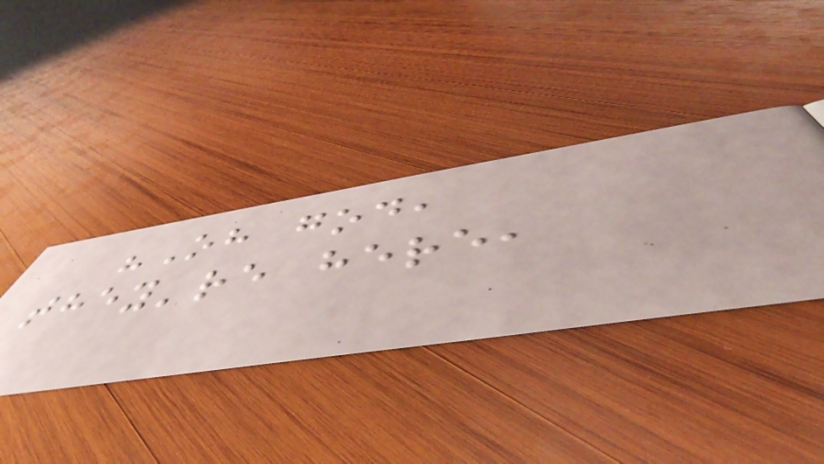"Oh god,
they're here,
